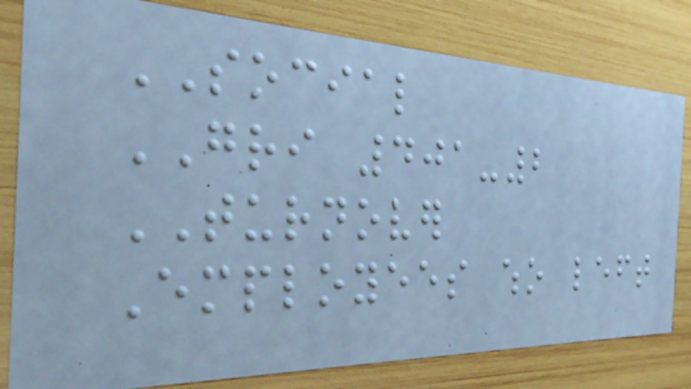SOCIAL
GRI 401-2
TURNOVER
Employees who left
